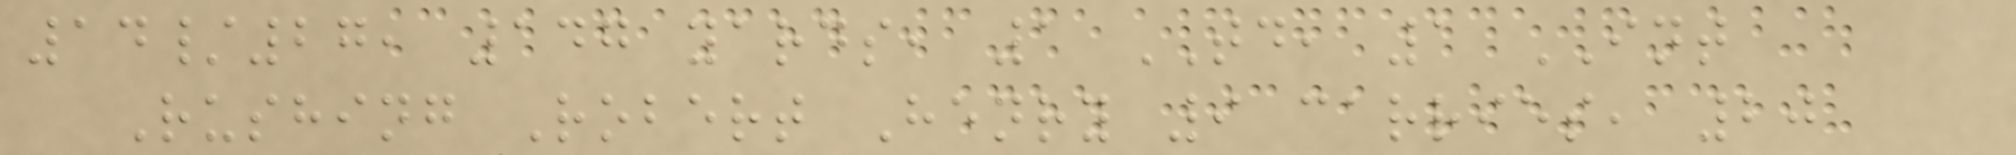14/27, 147 yards, 1 TD, 1 INT
Rushing Robert Henry 9 carries, 20
